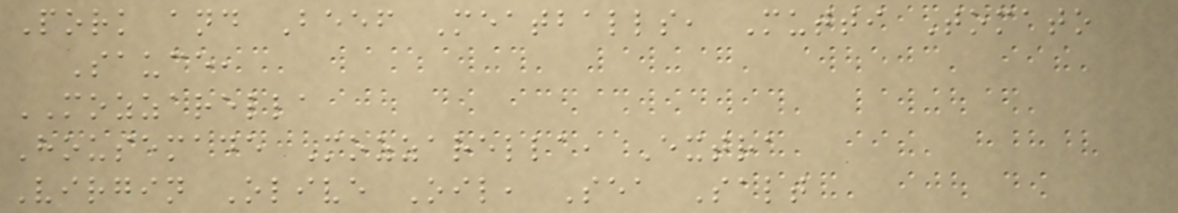Pork and Beef Meatballs, Mutti Tomato
Sauce,
MOZZARELLA
Housemade Mozzarella, Extra
Virgin Olive Oil, Sea Salt
